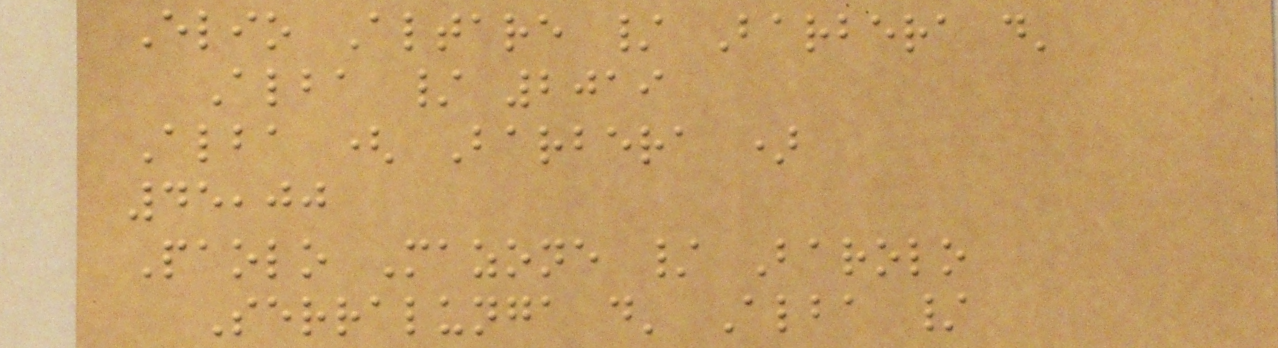Elio Altare / Barbera d'
Alba / 2019
Alba ( Barbera )
45,00
Paolo Mazone / Barolo
Serralunga d' Alba /
